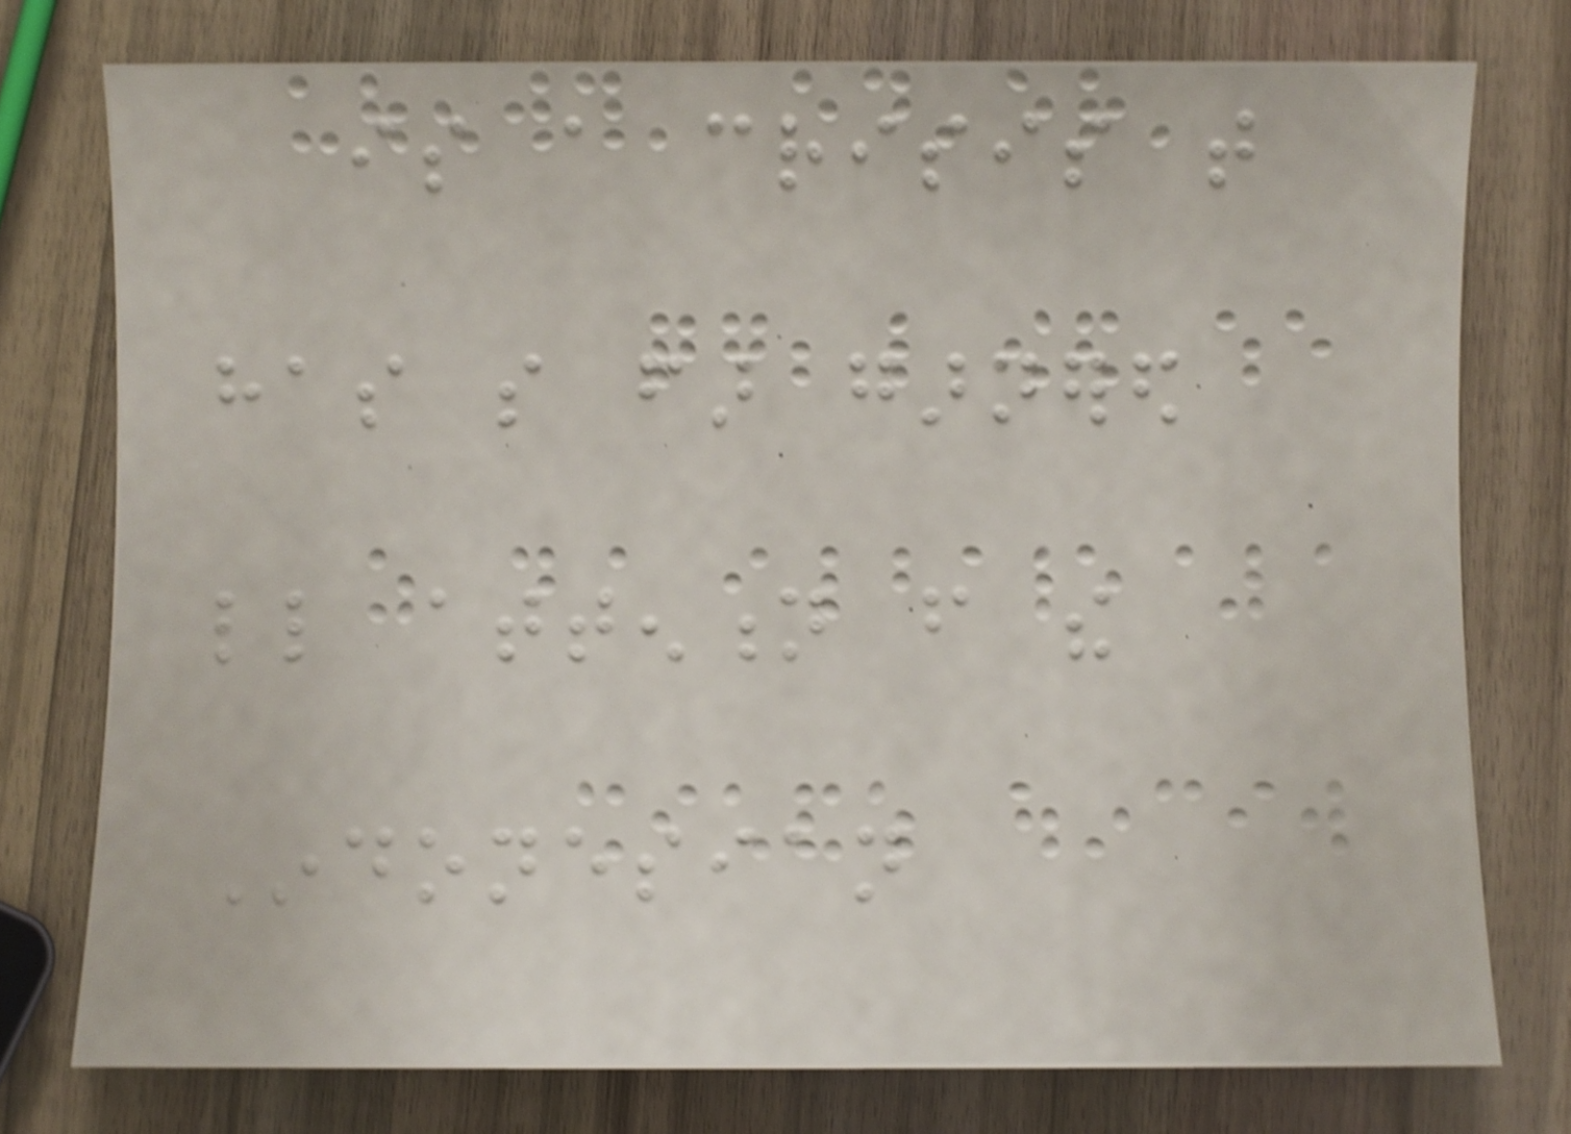is a crisis that
has so far garnered
little attention from the
Indonesian
